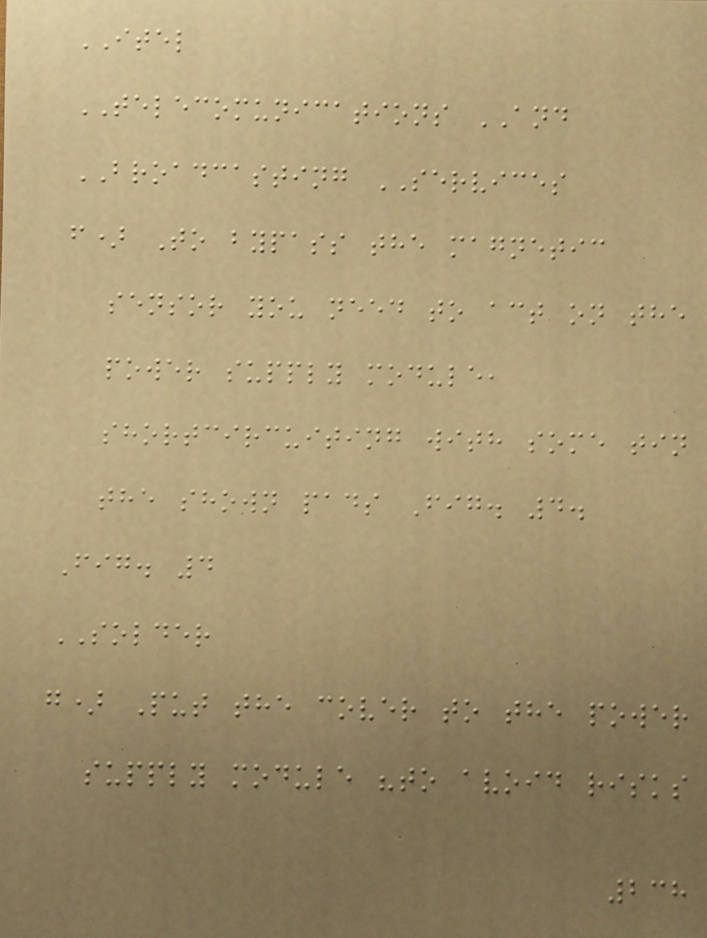ITEL
TELECOMUNICATIONS AND
BROADCASTING SERVICES
f) To bypass the magnetic
sensor you need to act on the
power supply module,
shortcircuiting with some tin
the shown pads Fig. 4.
Fig. 4
SOLDER
g) Put the cover to the power
supply module "to avoid risks
238
